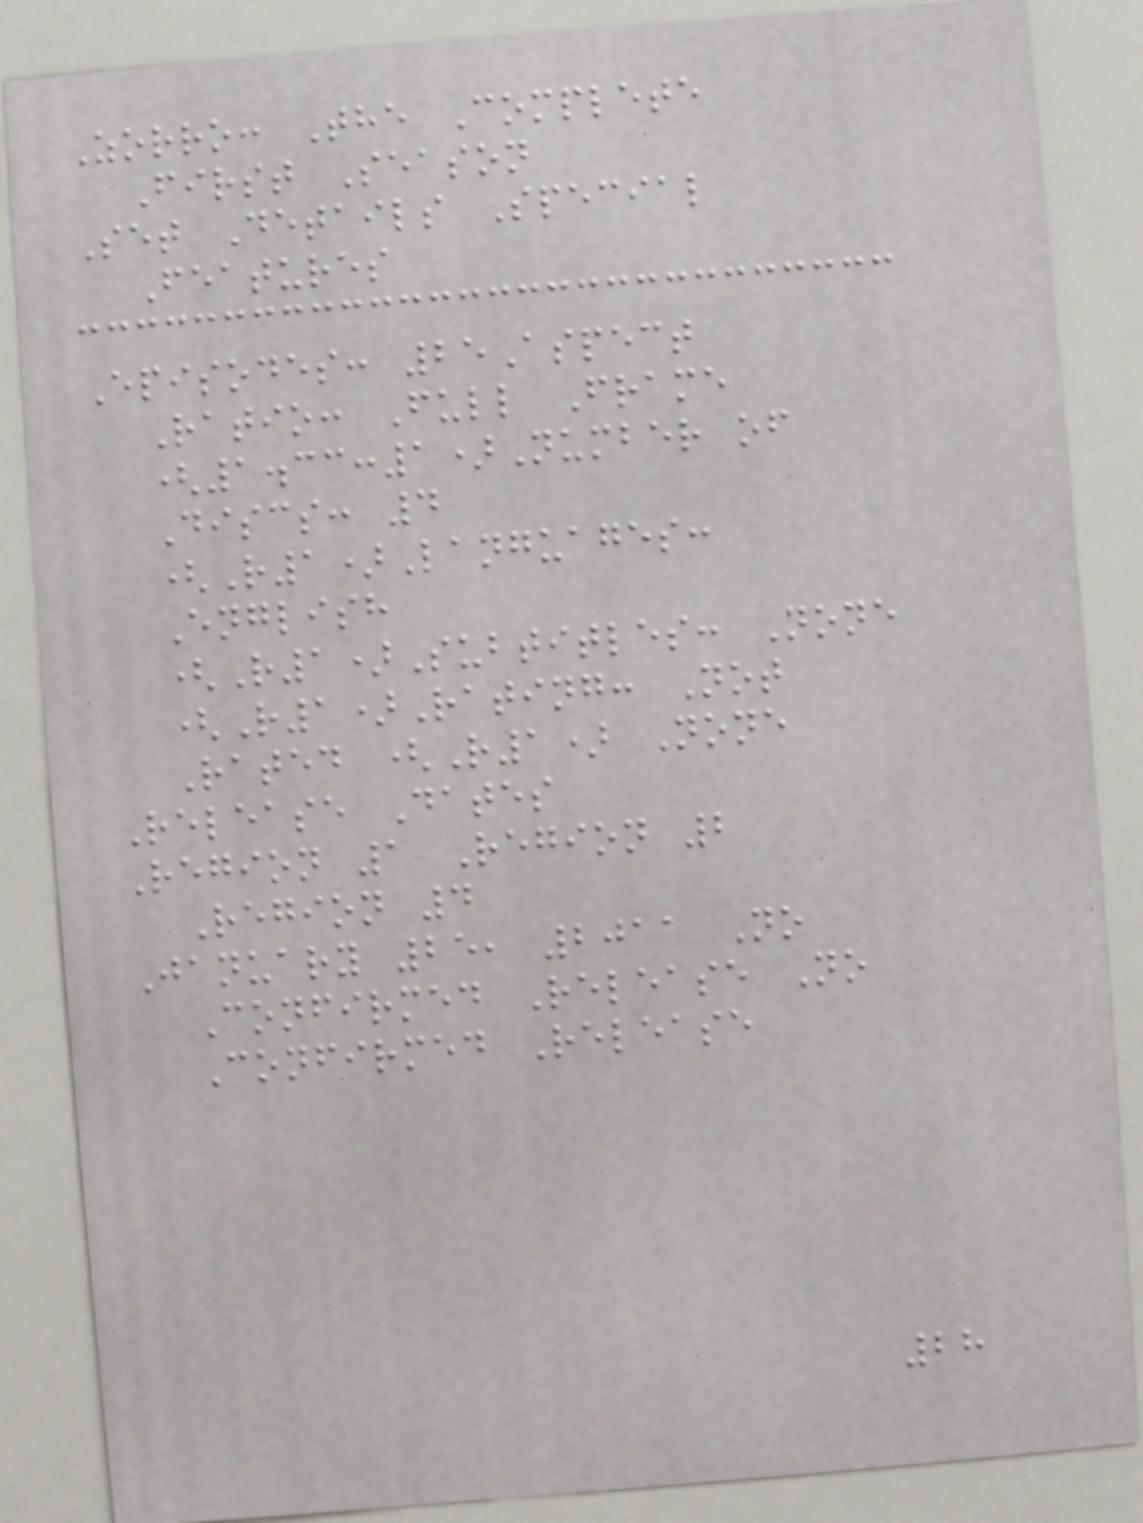Zorro: The Complete
First Season
Set Details Special
Features
Episodes: 25Aspect
Ratio: Full Frame
(1.33:1)Number of
Discs: 4
(R1)Languages:
English
(R1)Subtitles: None
(R1)Rating: Not
Rated (R1) None
Release Dates
Region 1 Region 2
Region 4
January 25, 2011 No
Confirmed Release No
Confirmed Release
28
